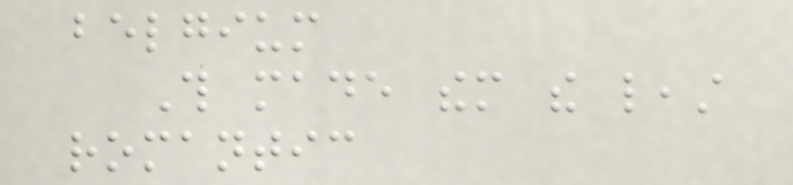belgium
This made them the least
romantic
